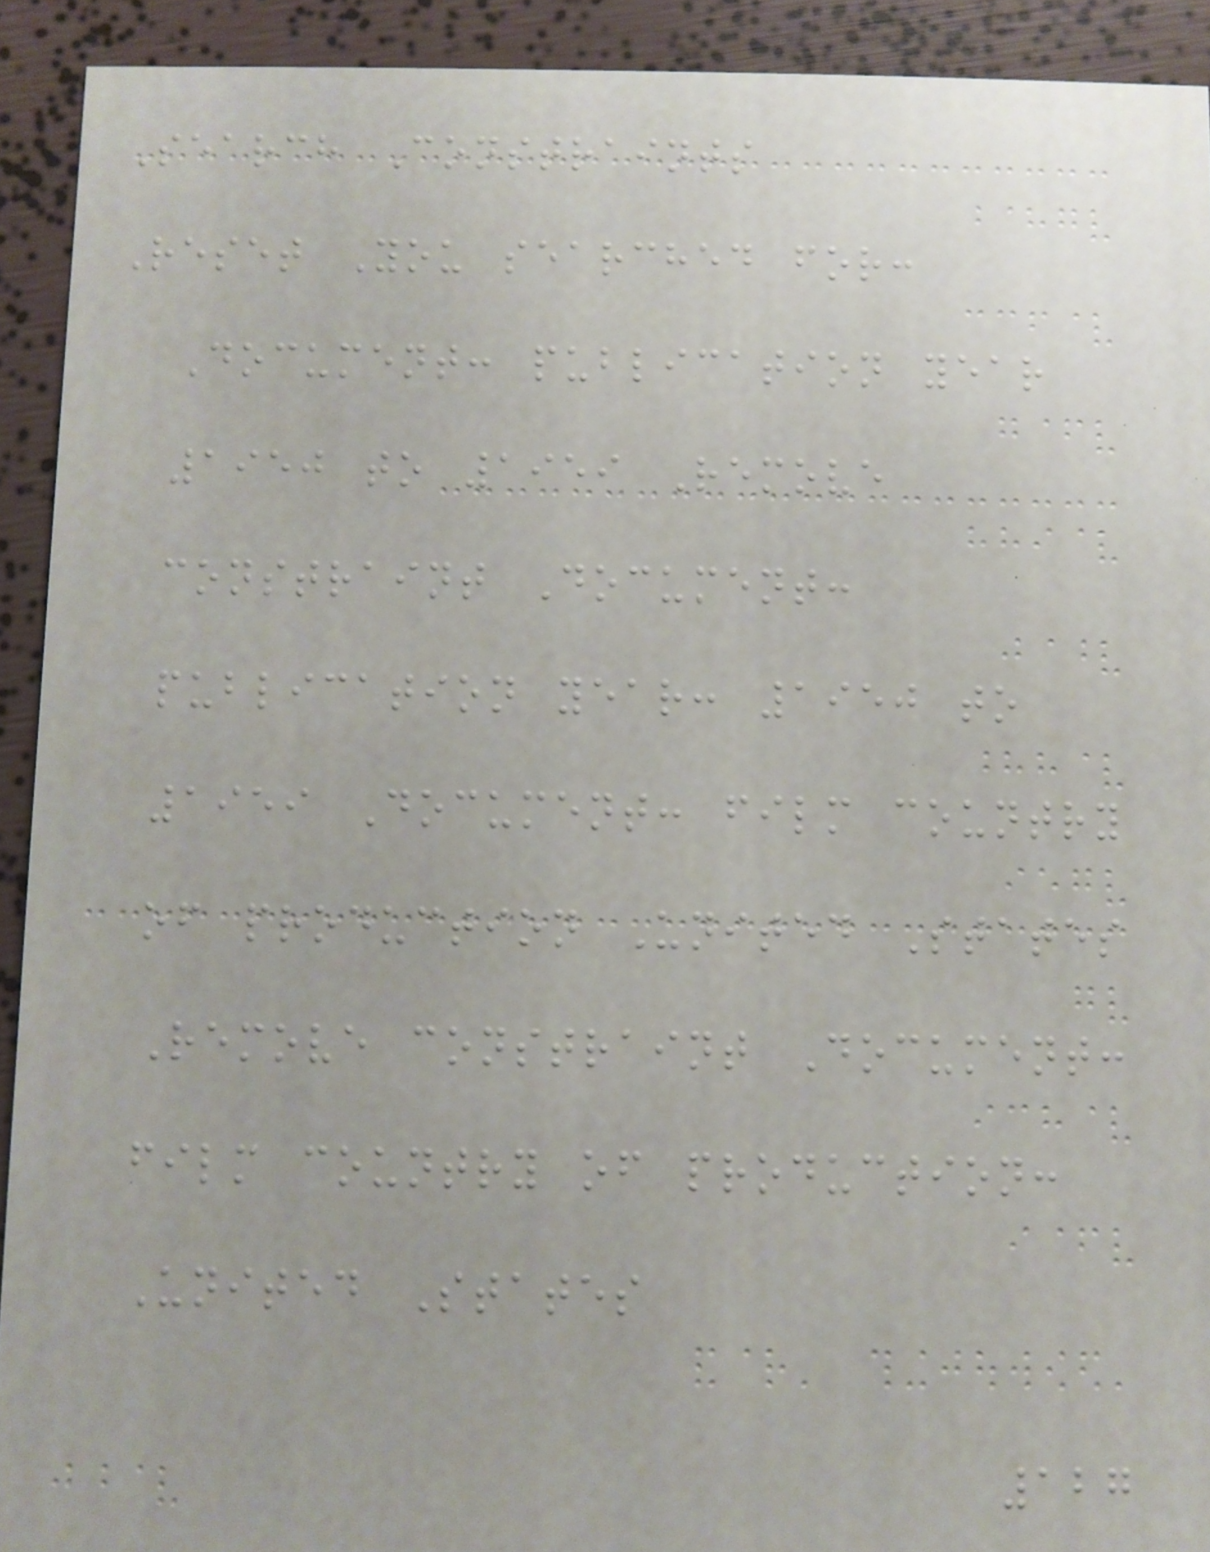Search Constraints
Reset You searched for:
Document: publication year
1950 to 1959 Remove
constraint Document:
publication year: 1950 to
1959 Document: film country
of production United States
Remove constraint Document:
film country of production:
United States
127
